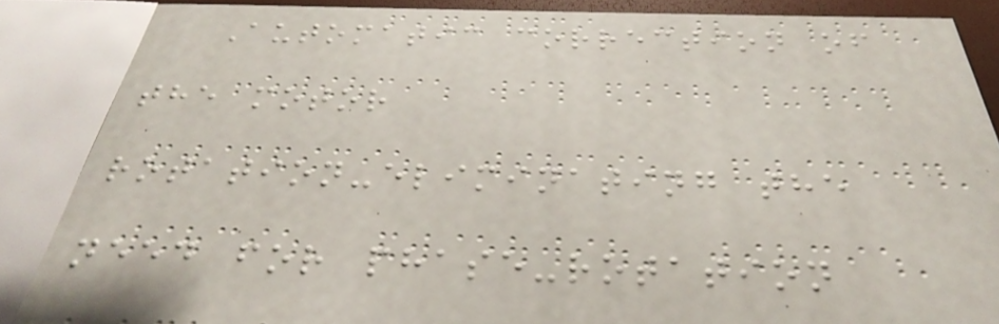Automatic correction of
the motor
rotation-eliminating the
need for phase-rotation
